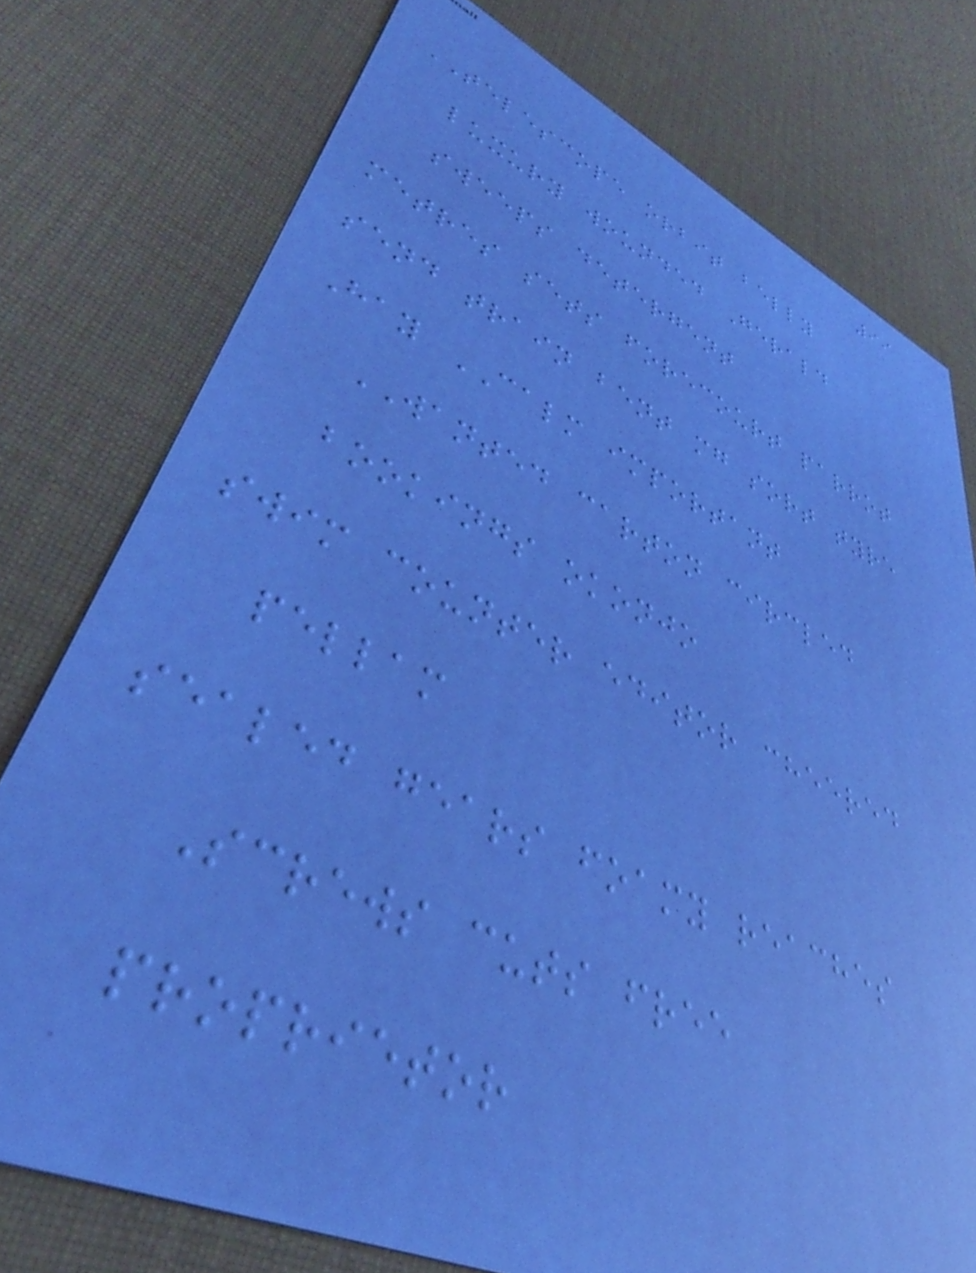99
TELESCOPE orbit belly
luxury wounded Gerald
sweeps detergent
metres sets forecourt parrot
send train bent mg sort tyre
Hay CALM important
WANTED carton circled
bookings okonjo
swim counter editor cheered
pellam
sealed gears foamy reaches
Screws cuts free
proprietor
